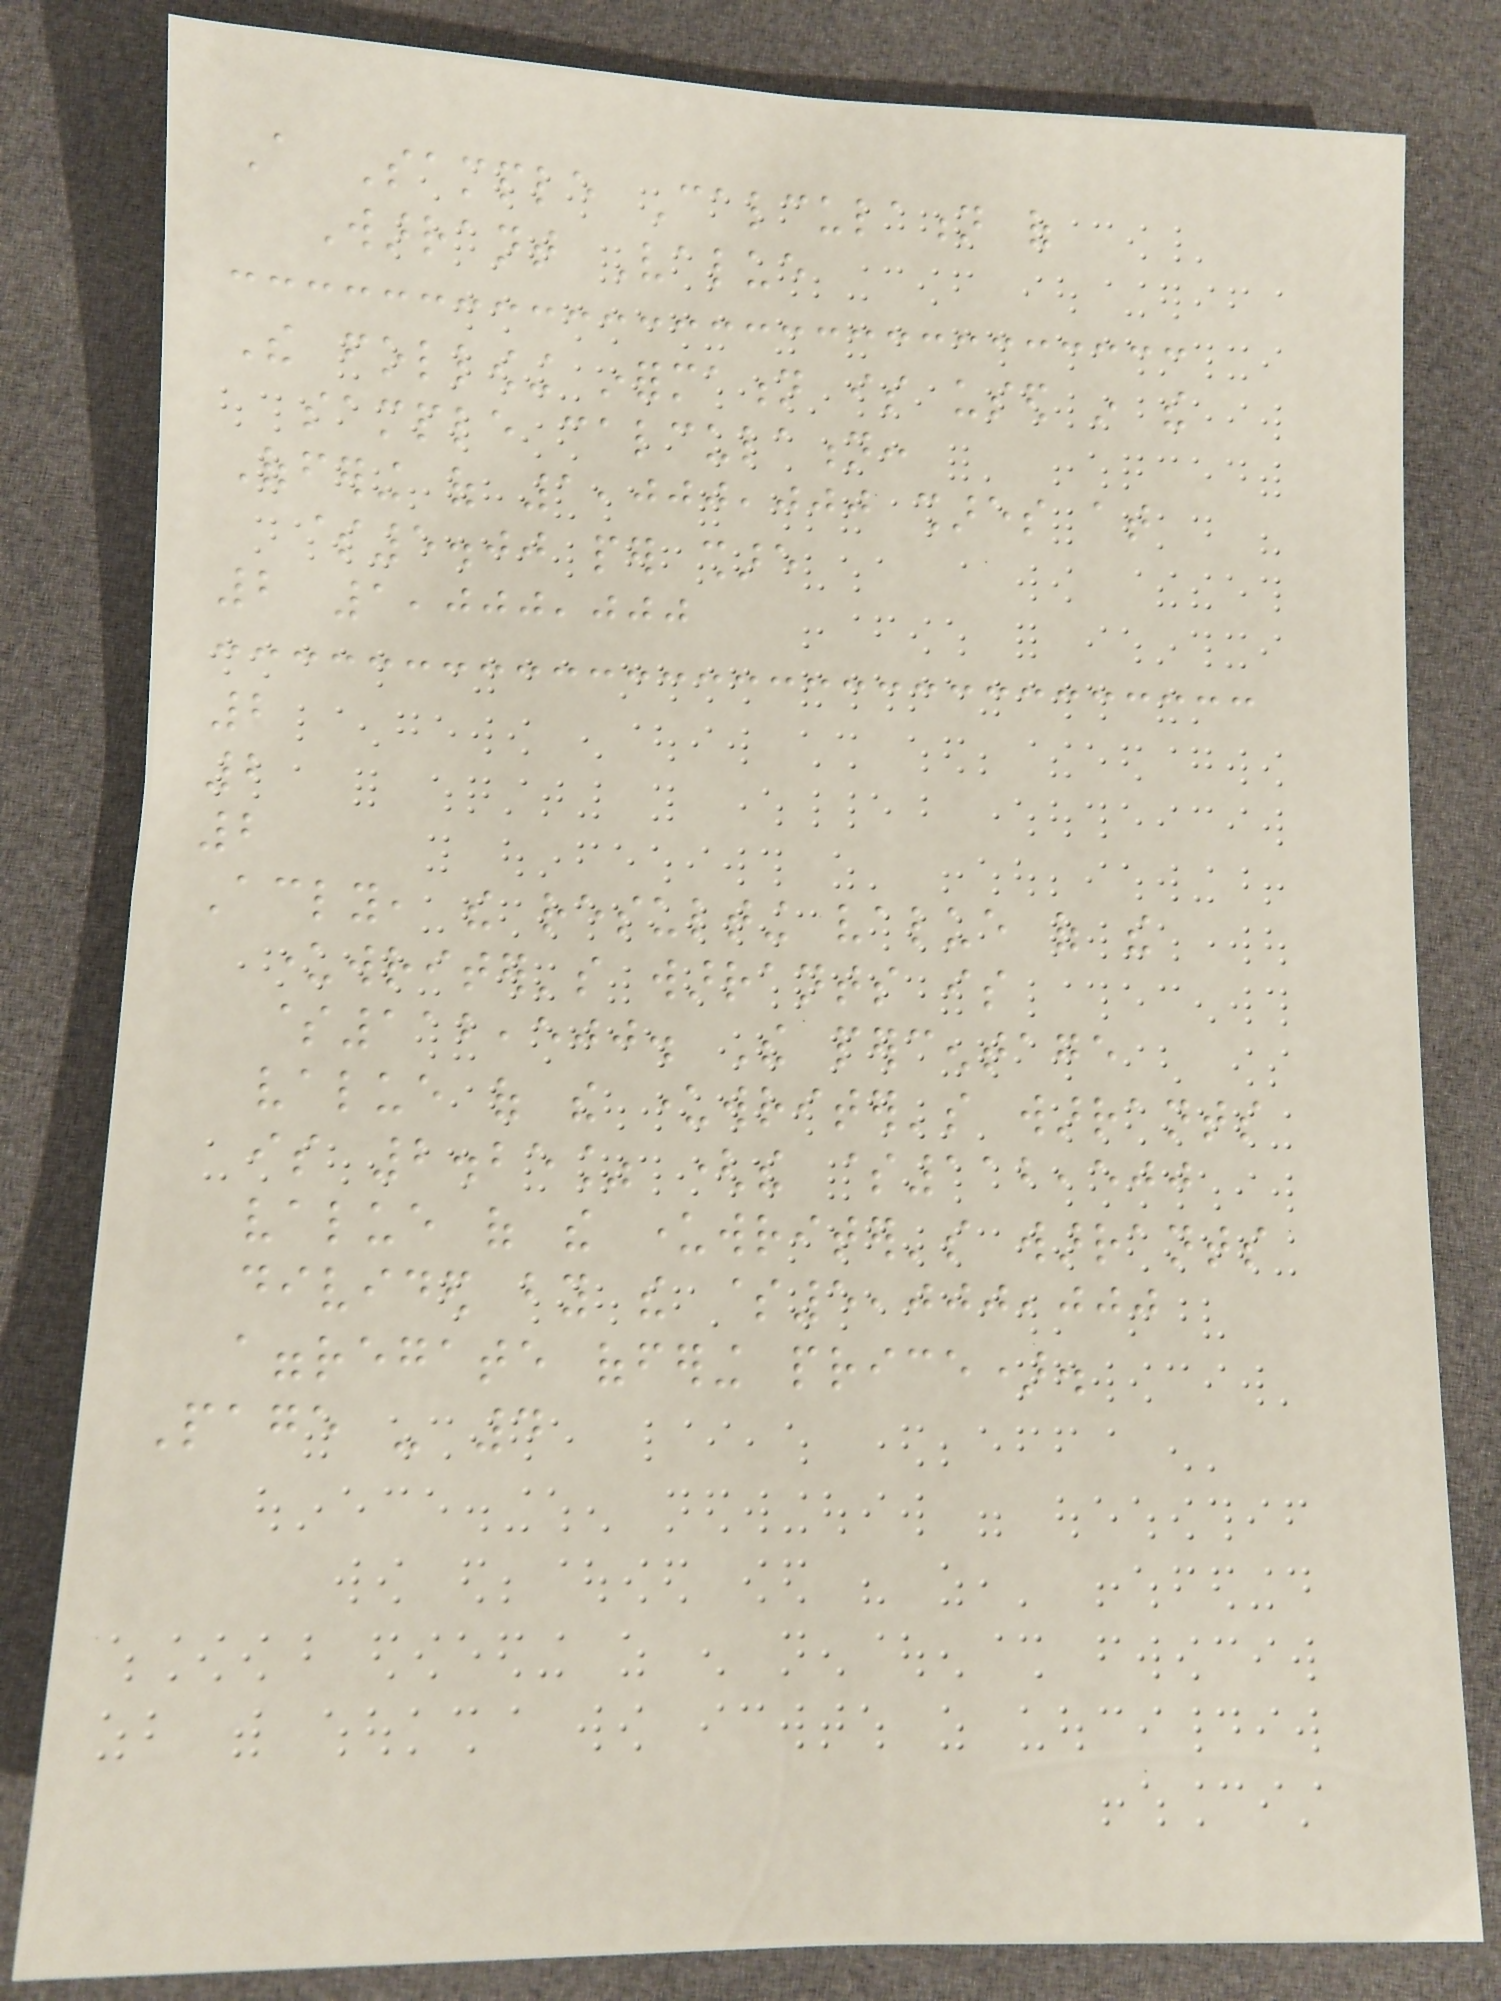A Sample Calculation of
Warrant Value
The following information is used in the
sample calculation:
Offering of 1,000,000 shares at
$5.00 per share
2 1,000,000
2
2
2
Accordingly, the resulting value of the
underwriter's warrants is
$112,500. The percentage
value of the underwriter's warrants
is 2.25% (the $112,500
value of the underwriter's warrants
divided by the $5,000,000
aggregate offering price).
Page - 4
